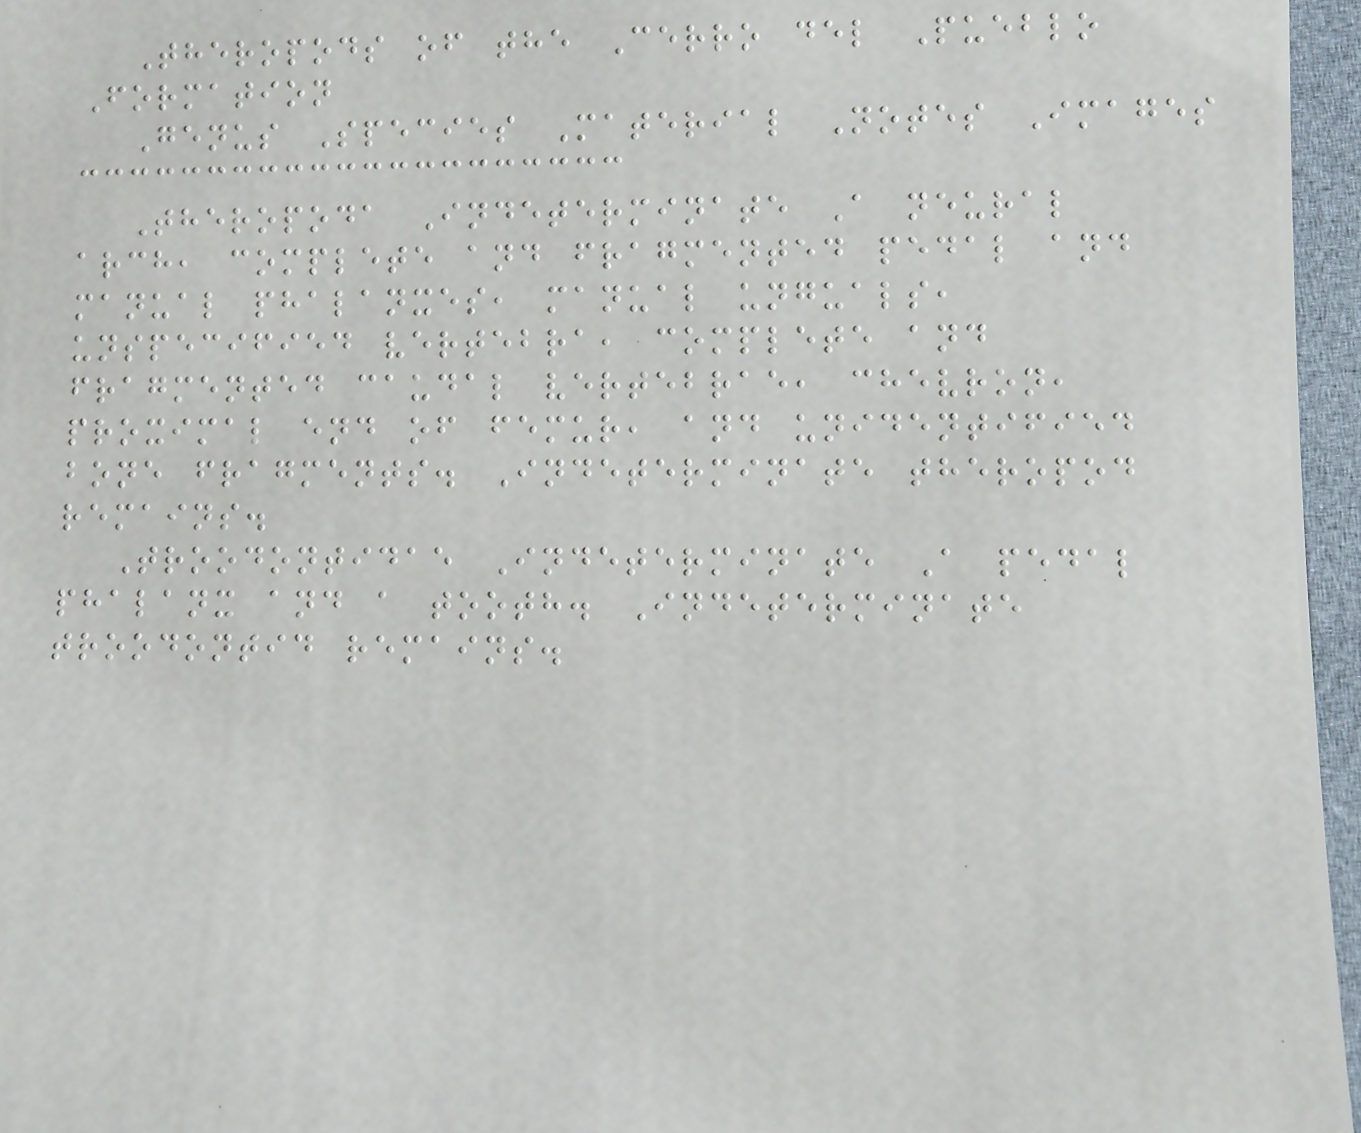Theropods of the Cerro del Pueblo
Formation
Genus Species Material Notes Images
Theropoda Indeterminate A neural
arch, complete and fragmented pedal and
manual phalanxes, manual unguals,
unspecified vertebra, complete and
fragmented caudal vertebrae, chevron,
proximal end of femur, and unidentified
bone fragments. Indeterminate theropod
remains.
Troodontidae Indeterminate A pedal
phalanx and a tooth. Indeterminate
troodontid remains.
